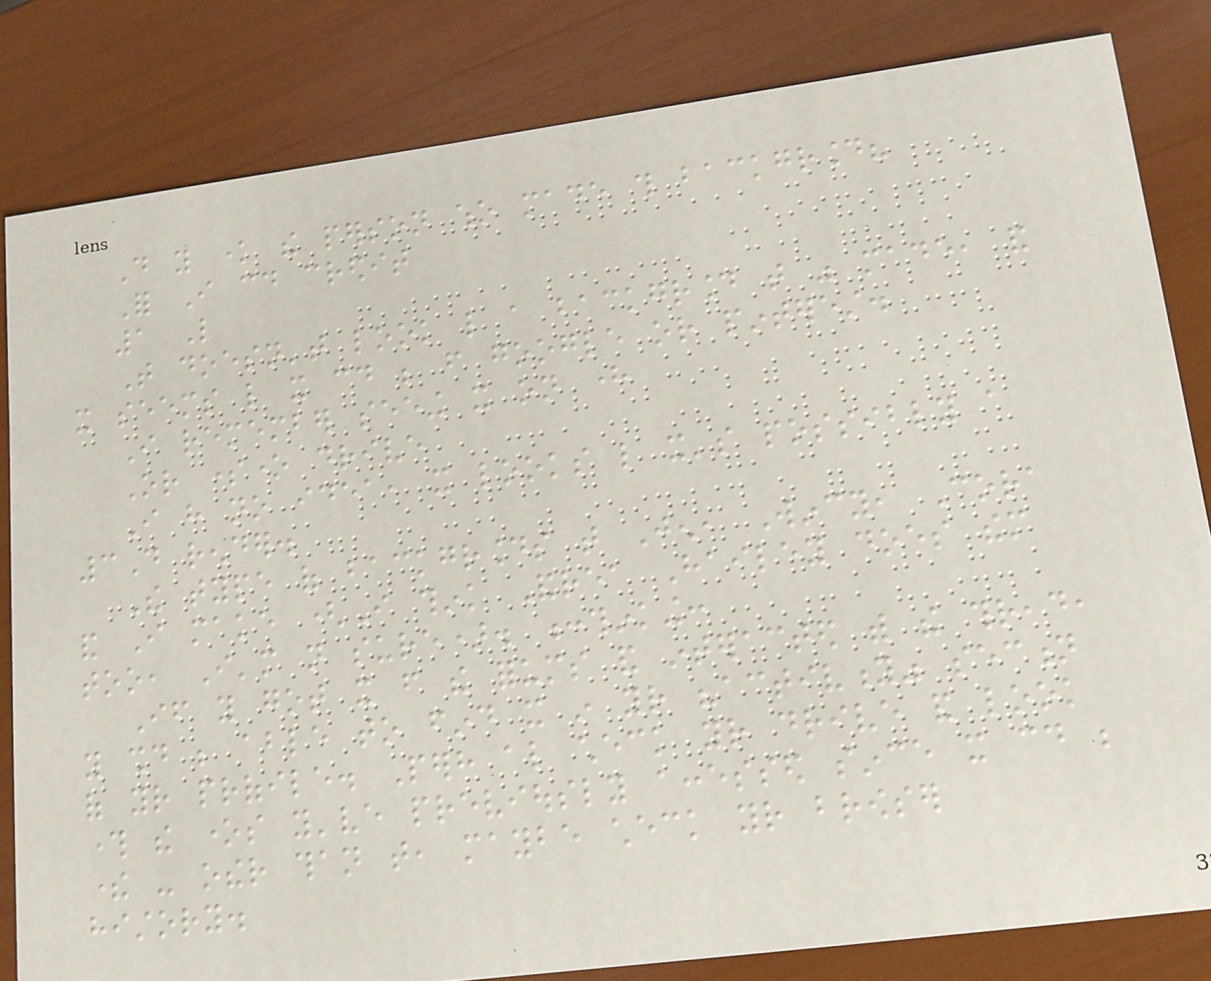Do you know the person who made this background?
For I could credit
1 Like
That doesn't look like a background that was made, and
it seems like it could be from google or pinterest.
I remember seeing it on here
Or someone drive
I have no idea, it looks like it's possibly a
3D render.
The type of backgrounds that Jen, Wincy, Cora
and I make (I think Andrea Hailey does them
too, I'm not sure). :thinking:
If you got it from the forums and interacted with the thread,
you should be able to find it in your "activity" section
of your profile. Perhaps also check your drive and look
through the ones you've previously accessed since it could be
there - other than that, maybe check your browser
history.
